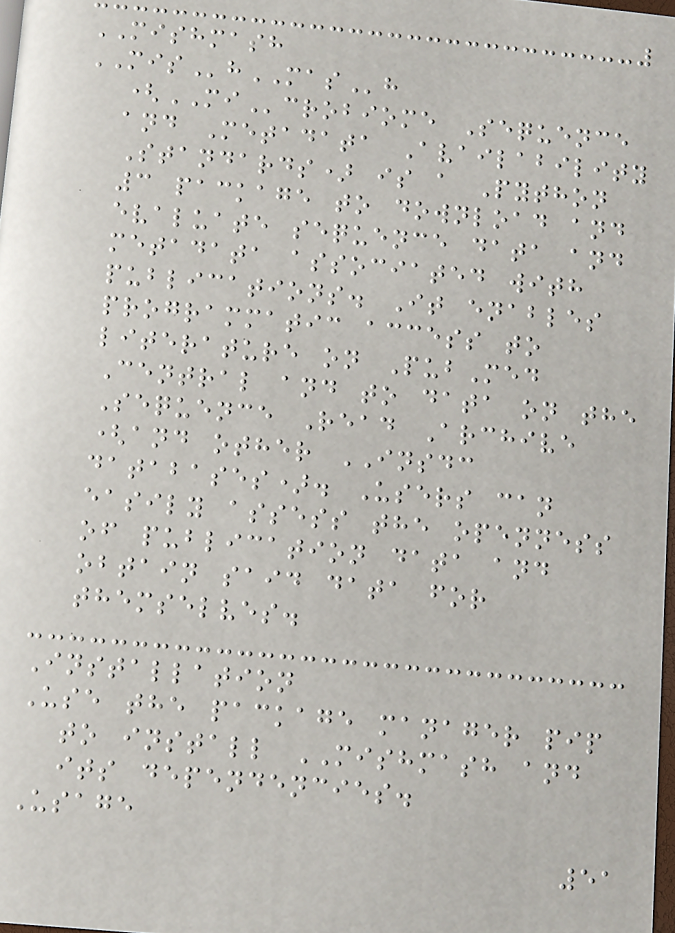MISHMASH
MIShMASh
(MIcrobiome Sequence
and Metadata Availability
Standards) is a Python
3 package to download and
evaluate sequence data and
metadata associated with
publications. It enables
programmatic access to
literature on PubMed
Central and to data on the
Sequence Read Archive
(and other INSDC
databases). Users can
easily assess the openness
of publication data and
obtain said data for
themselves.
Installation
Use the package manager pip
to install MISHMASH and
its dependencies.
Usage
51
